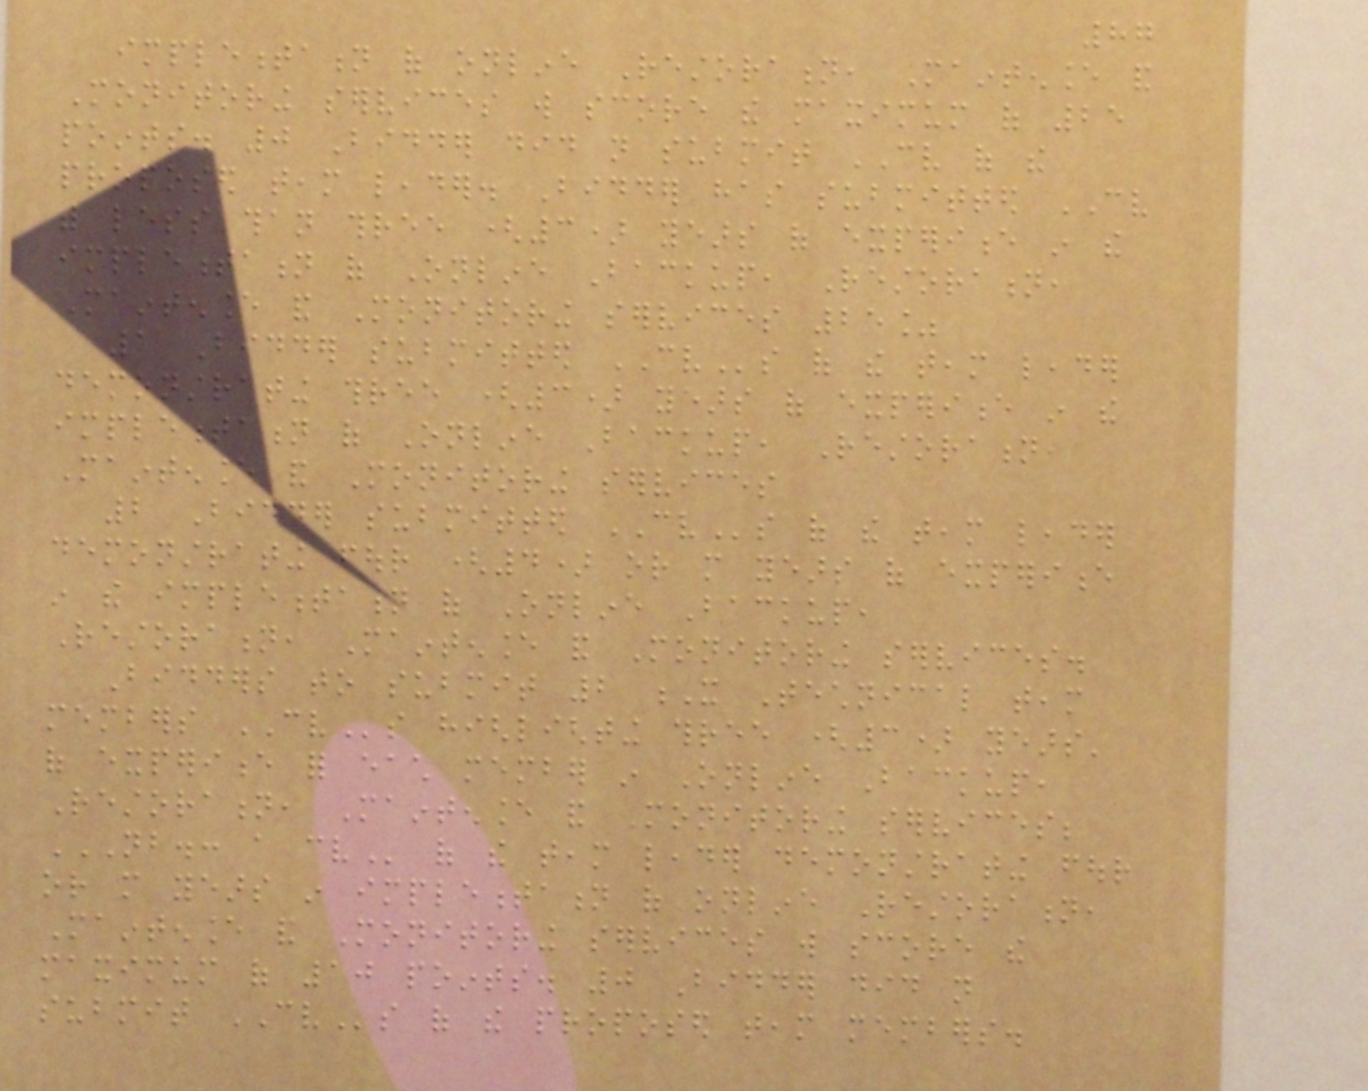87
implementation of online Restoration, Maintenance and
Monitoring services will score the maximum of 25
points. 0 Bidder did not submit CV of the
proposed team leader. Bidder has submitted CV
with less than three (3) years of experience in the
implementation of Online Backup, Restoration,
Maintenance and Monitoring services 25%
1 Bidder submitted CVs of the team leader
demonstrating three (3) years of experience in the
implementation of Online Backup, Restoration,
Maintenance and Monitoring services
2 Bidder submitted CVs of the team leader
demonstrating four (4) or more years of experience
in the implementation of Online Backup,
Restoration, Maintenance and Monitoring services.
Bidders to submit 2 X Technical team
members CVs highlighting three (3) years'
of experience for each member in Online Backup,
Restoration, Maintenance and Monitoring services;
NB.: A CV of the team leader demonstrating four
or more years in implementation of online Restoration,
Maintenance and Monitoring services will score the
maximum of 10 points. 0 Bidder did not
submit CVs of the proposed team members.
